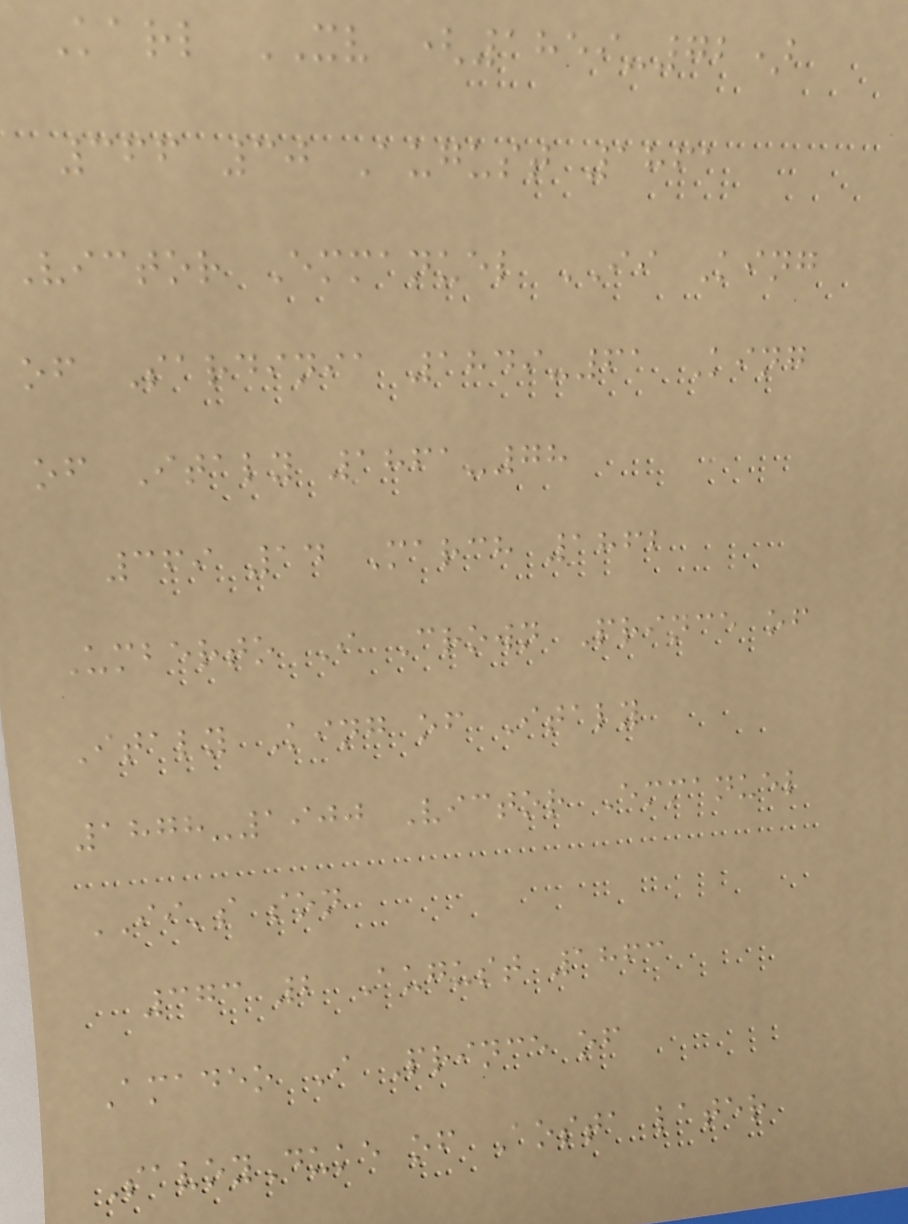Karl XV (1859-72)
366 30 August 1861
Victor Emmanuel II King
of Sardinia 1849-61 King
of Italy 1861-78
369 14 March 1862
Umberto I Crown Prince of
Italy King of Italy
1878-1900 Victor Emmanuel
II's son
373 2 August 1863
Amadeo I Prince of
SavoyDuke of Aosta later
